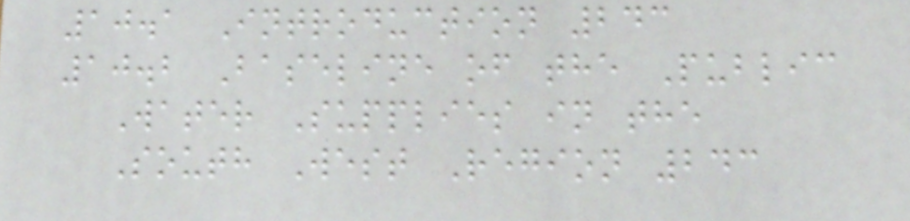10.1 Introduction 243
10.2 Baseline of the Public
Water Supplies in the
South West Region 243
